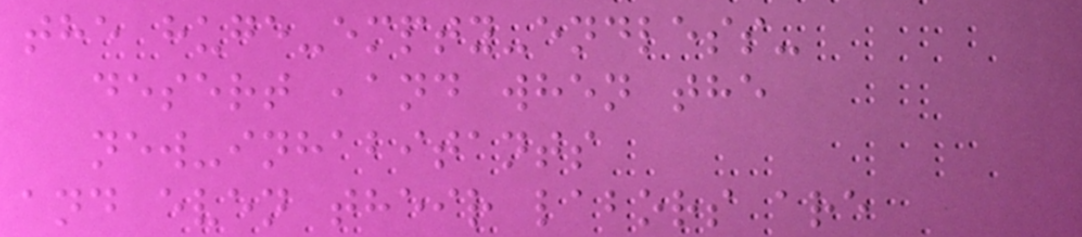the huge-empty-endless-
desert ,and when the
new-inhabitants
and even their labors are
